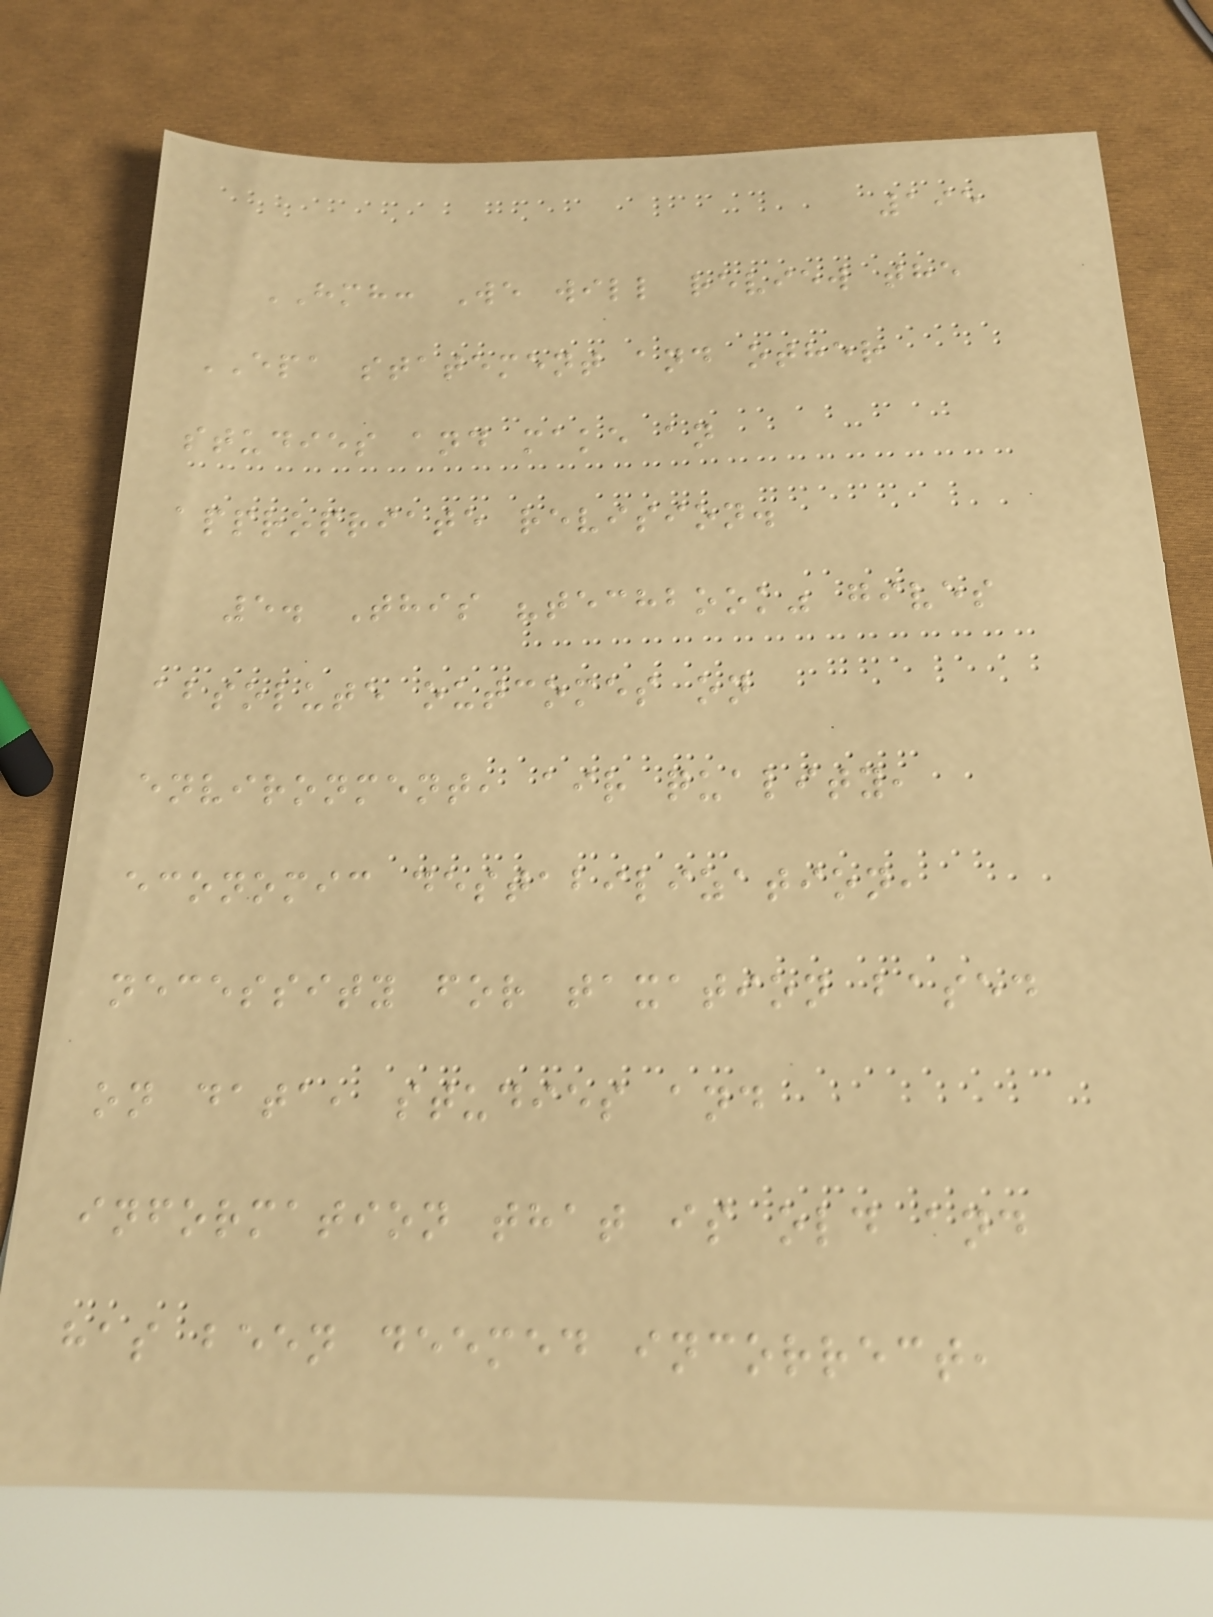195
HMH: We will review the
EPA statement and other
studies and make an
appropriate revision.
5. This "techbook" gives
absolute outcomes on
environment, air quality,
economic destabilization,
necessity for taxation based
on data, studies and
information that is old and
has been deemed incorrect,
